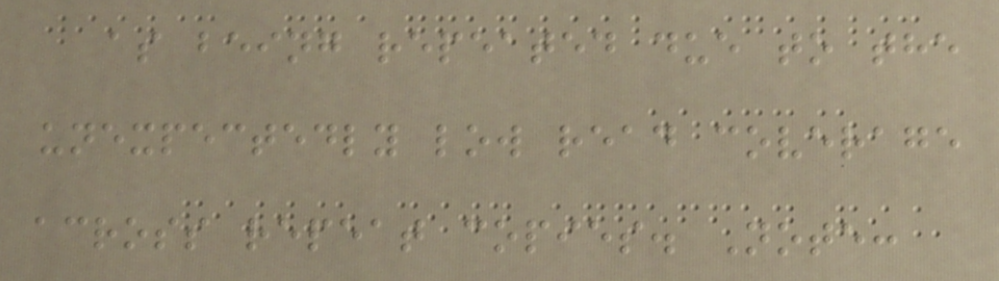as being repeated due to the
unexpectedly low read coverage
across repeat copies. Note:
